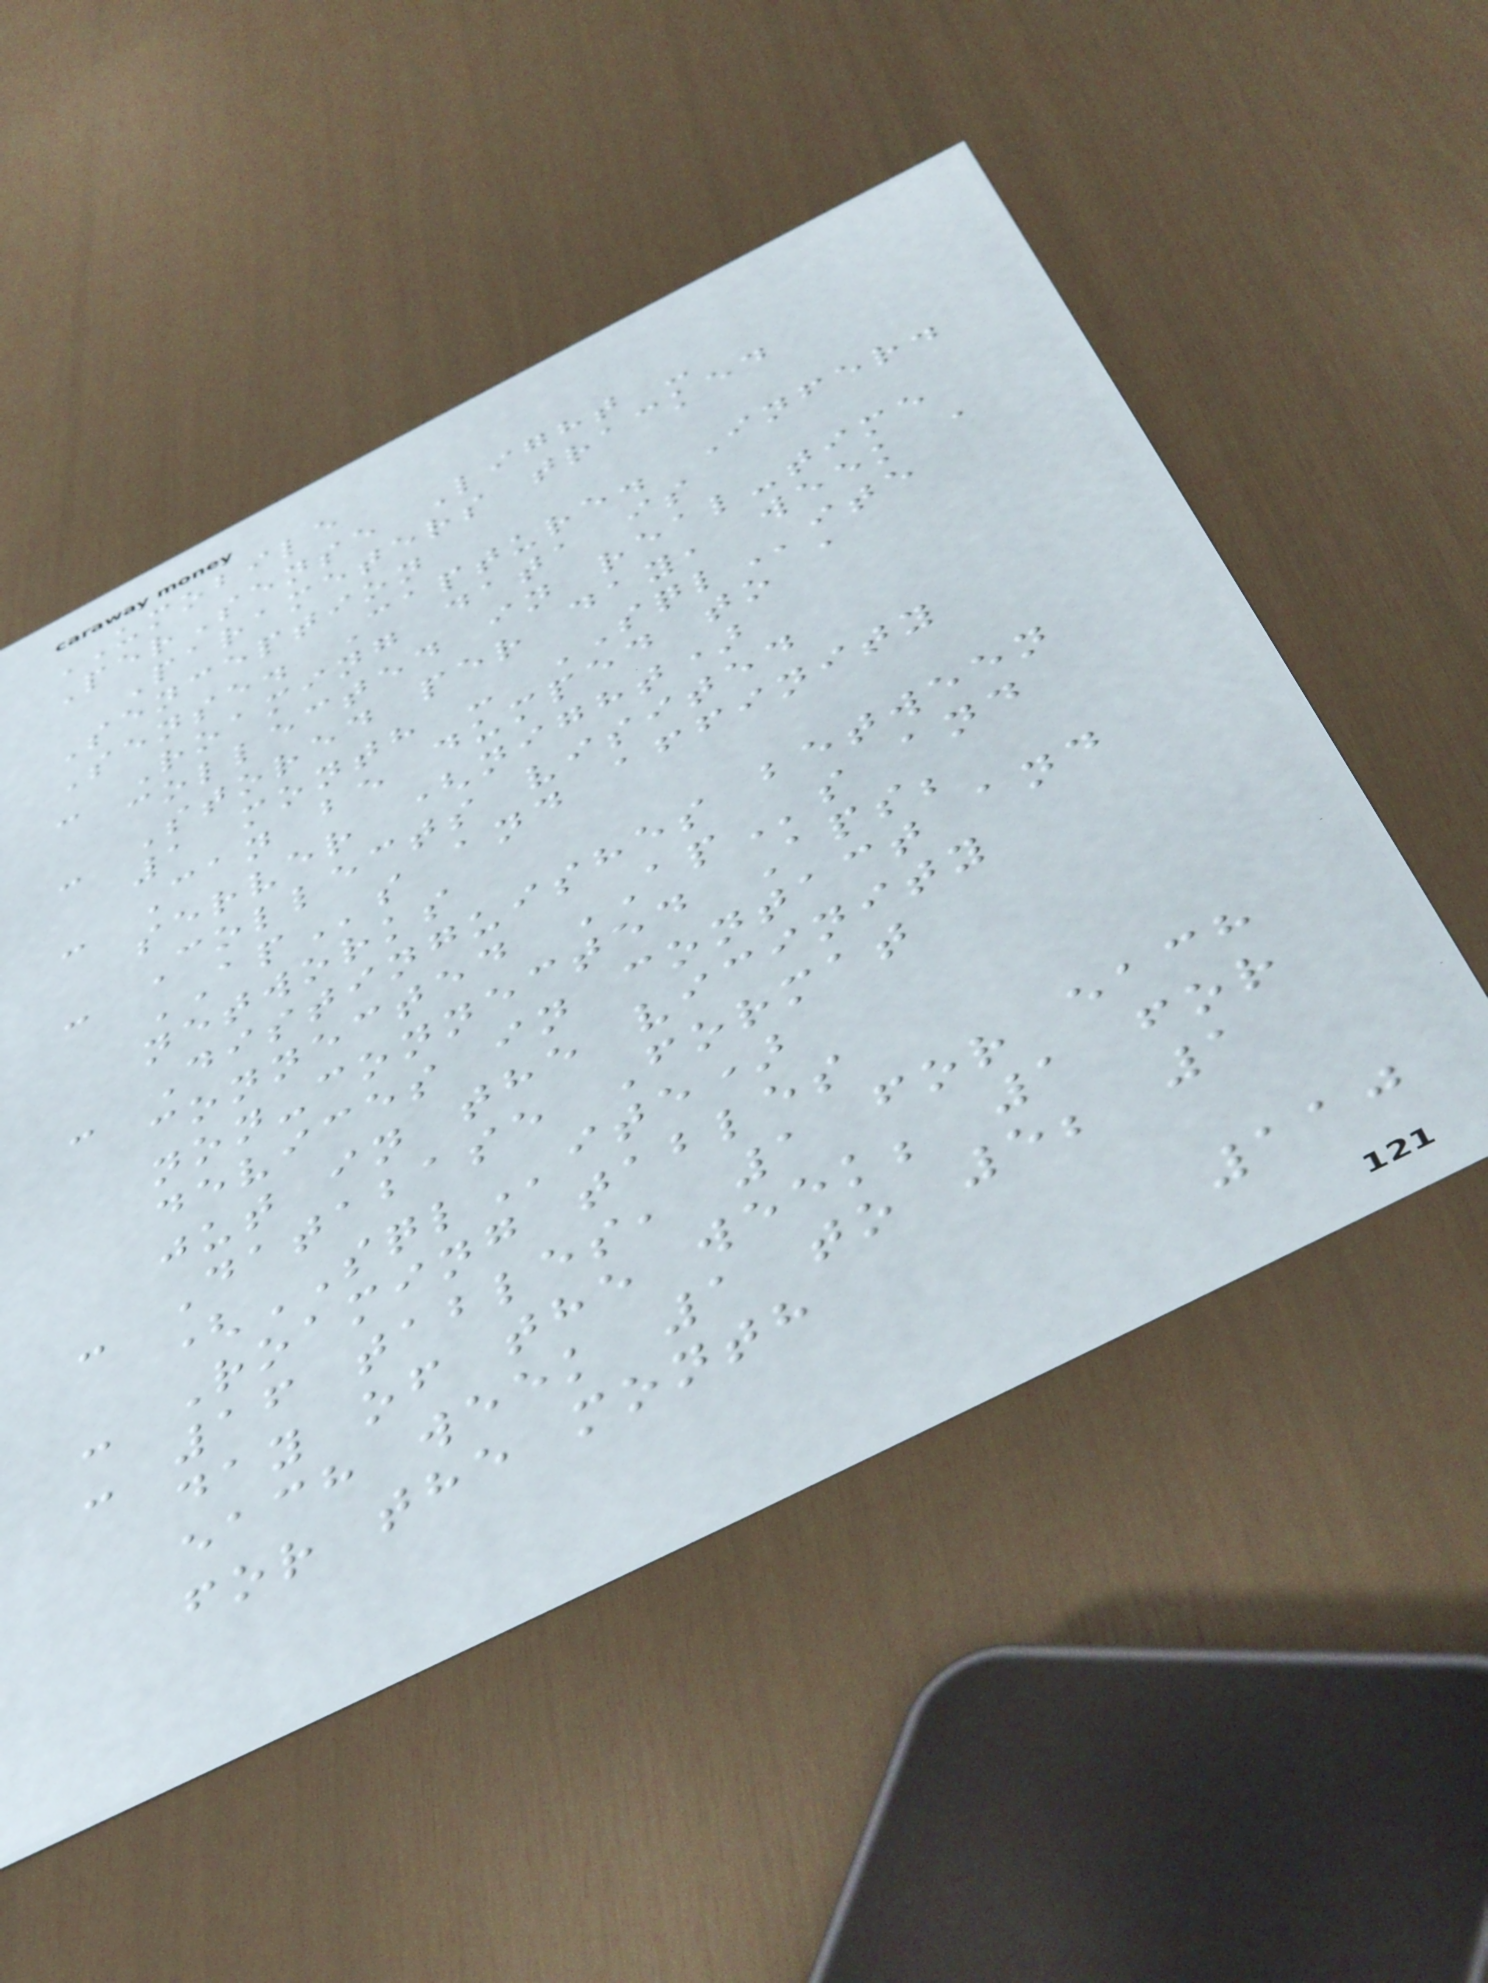UMOBILE
PerSense Light -
Parameters tracked
Senception
Sense. Capture. Infer.
- Roaming data is
collected in real-time
- Stored per day, week ,
1 month - SQLite
- Can be dumped to a
server (night)
- Collects visited
APs and affinity
networks
- Distinguishes between
connected APs and
non-connected Aps;
devices in contact and
jut in the vicinity
- Database Format
(SQLite)
- Roaming tables
- 16 tables, 1 for each
day of the week; 1 for
each week 1 to 5; 1
for the month
110
